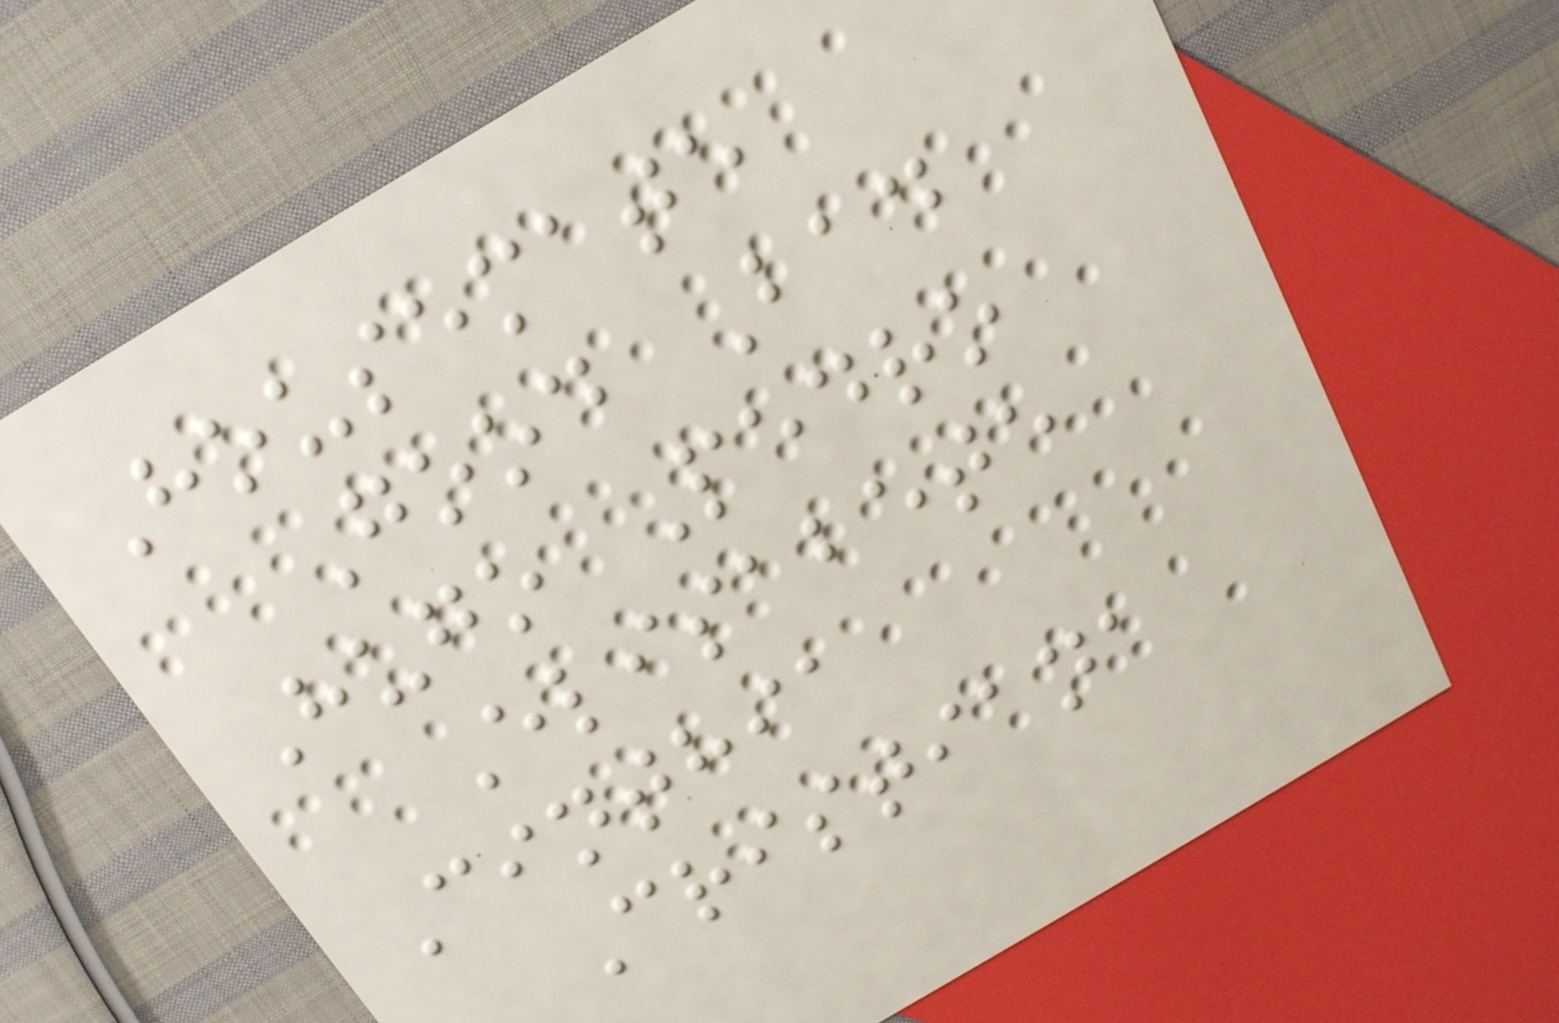Housemate
Good Bad
Hugo Pedro
Elisabete
Cinthia
Cristiana
